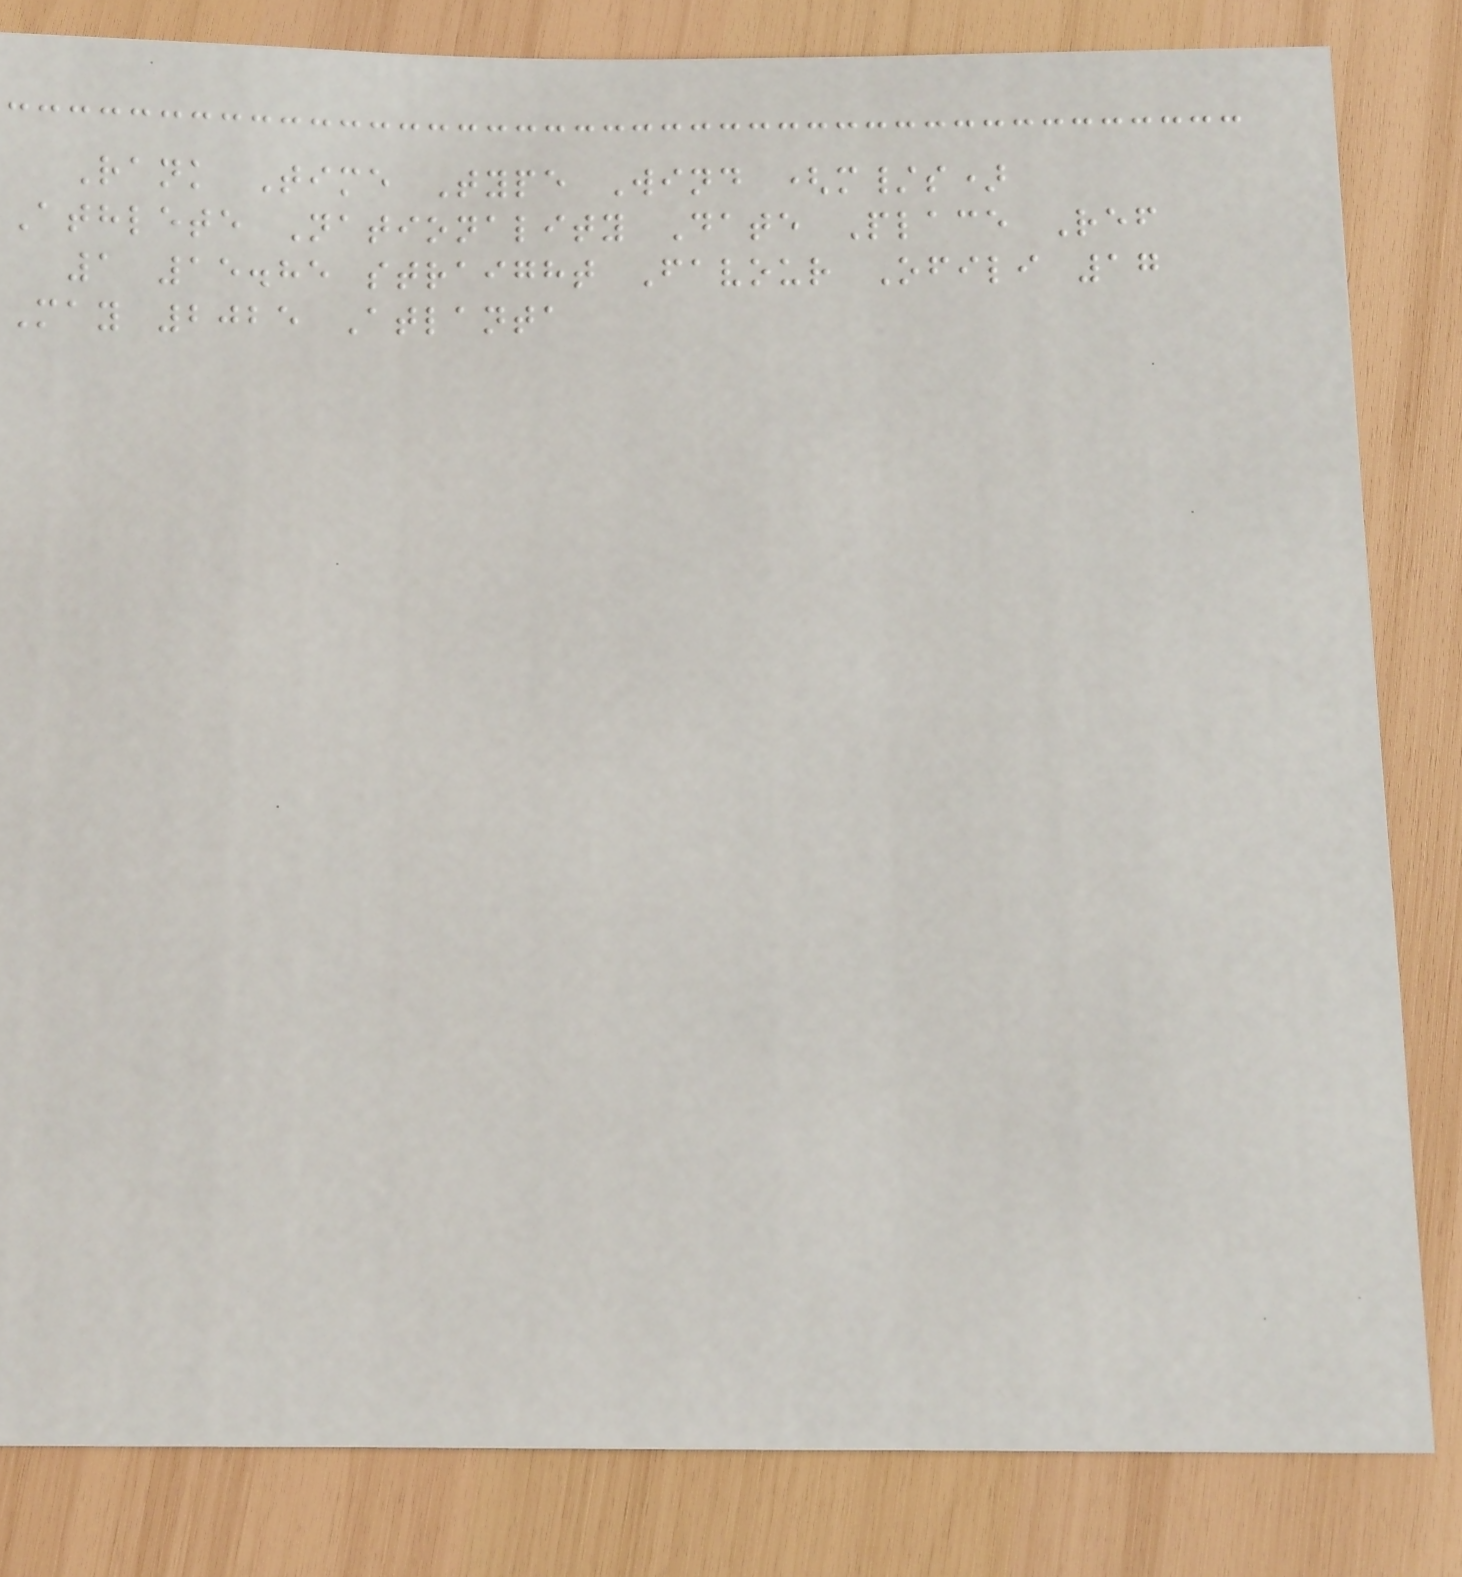Rank Time Type Wind (m/s)
Athlete Nationality Date Place Ref
1 15.85 straight Favour Ofili 17
May 2025 Atlanta
